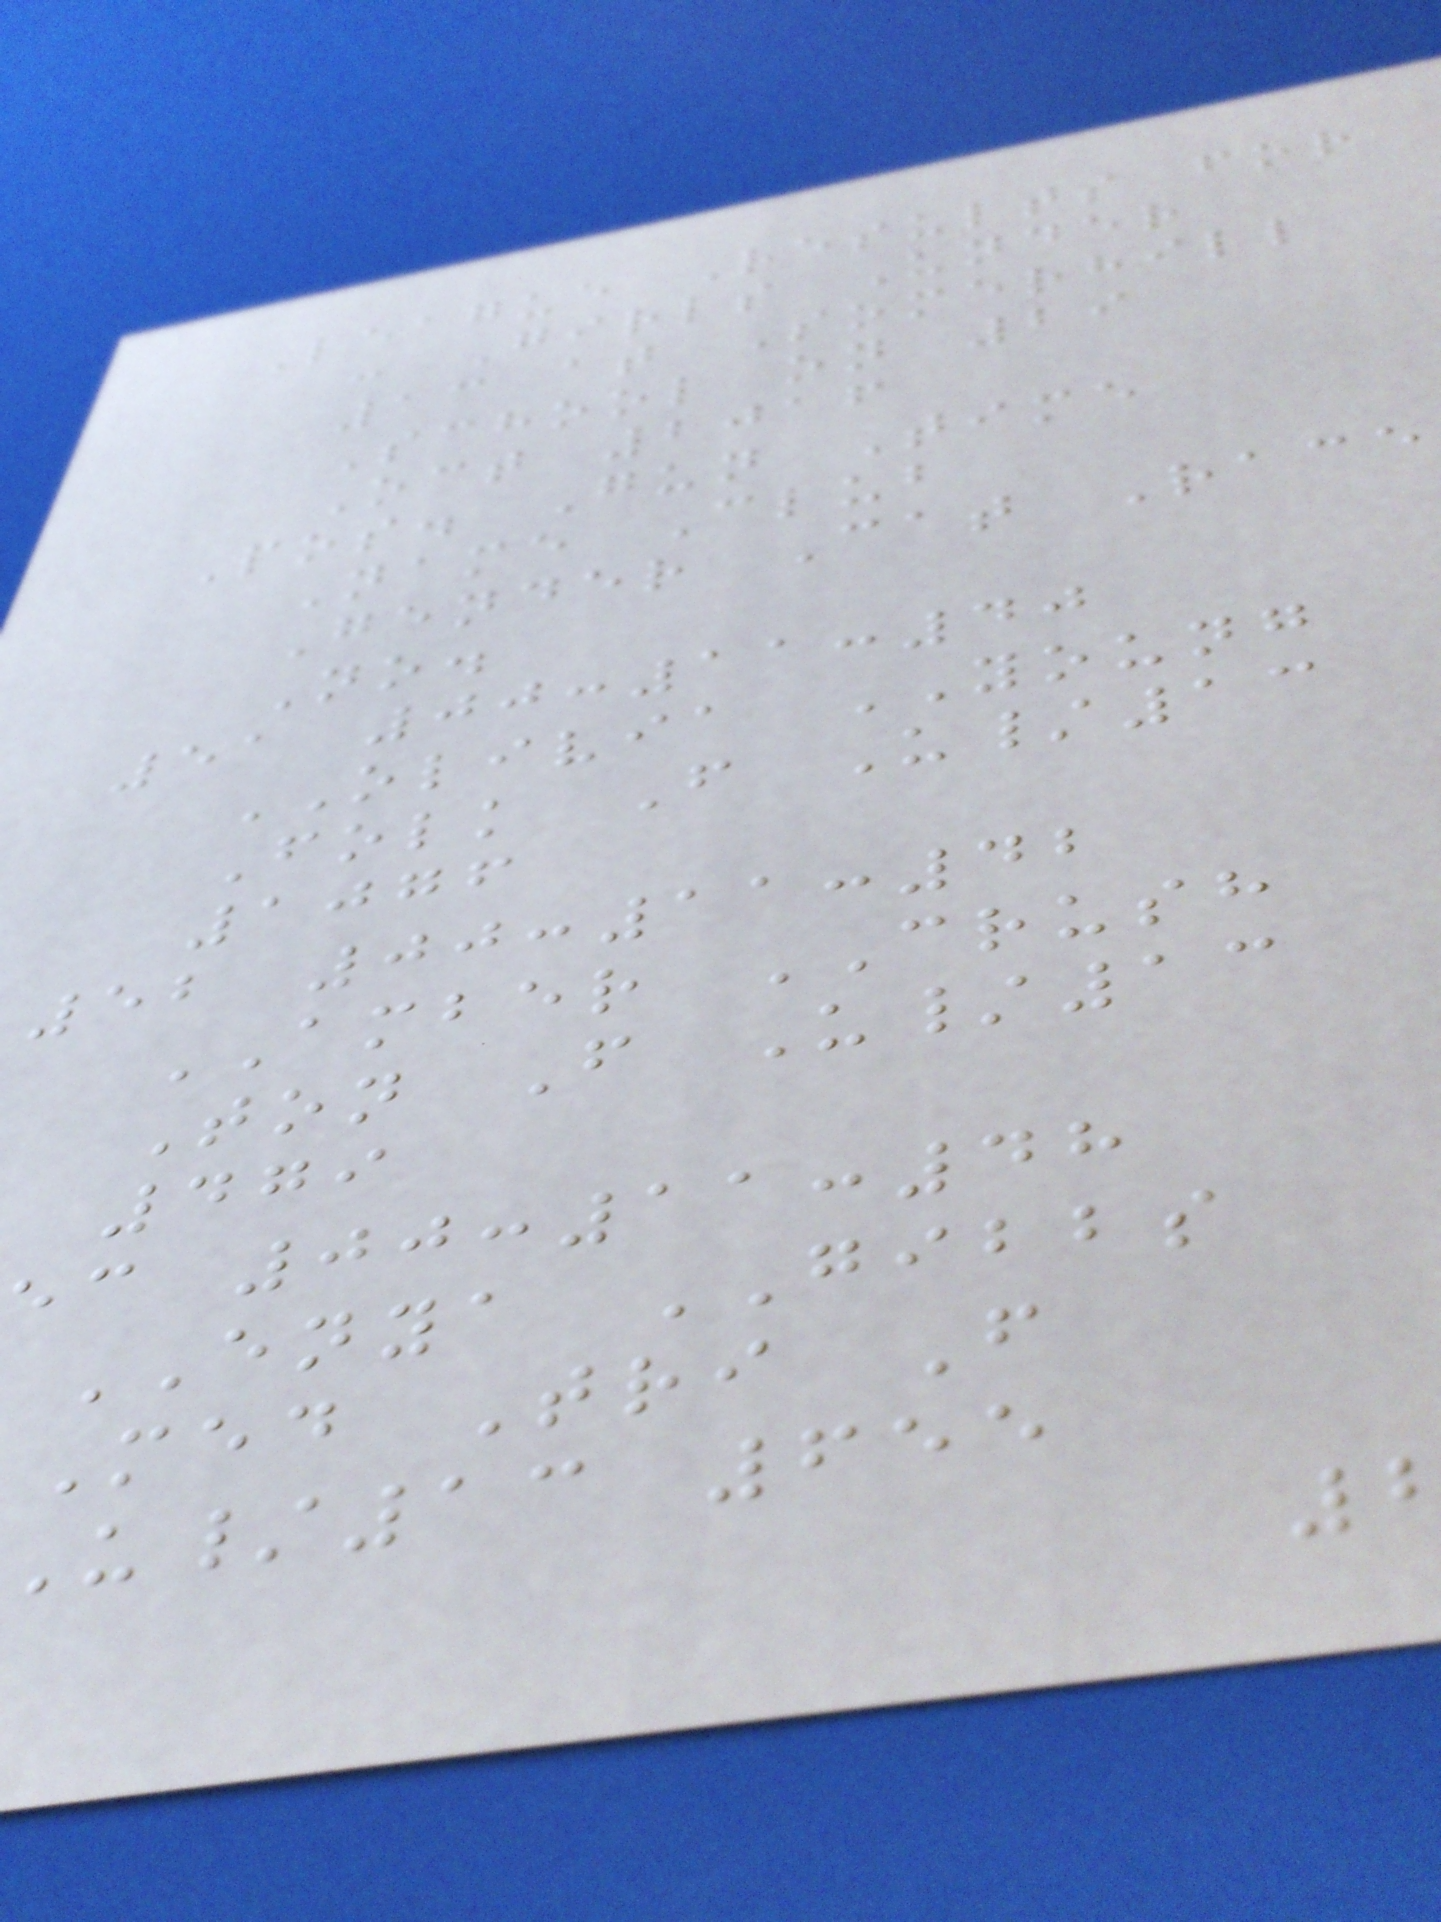League Results for
: Girls Under
13 at Somerhill
School on 29
Oct 2016
Pos. Gun Time
Name Club
Gender Cat Race
No.
51 00:11:40
OLIVIA YOUNG
Folk F U/13
1076
52 00:11:42
AMBER CRUSH
Ton F U/13
479
ec 00:11:48
ENYA GIBBS
Med Tri F
u/13 655
